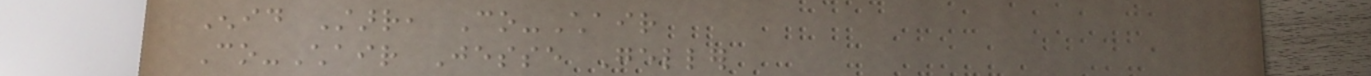Enid Starr, Co-Chair
Co-Chair Jesse Geller
